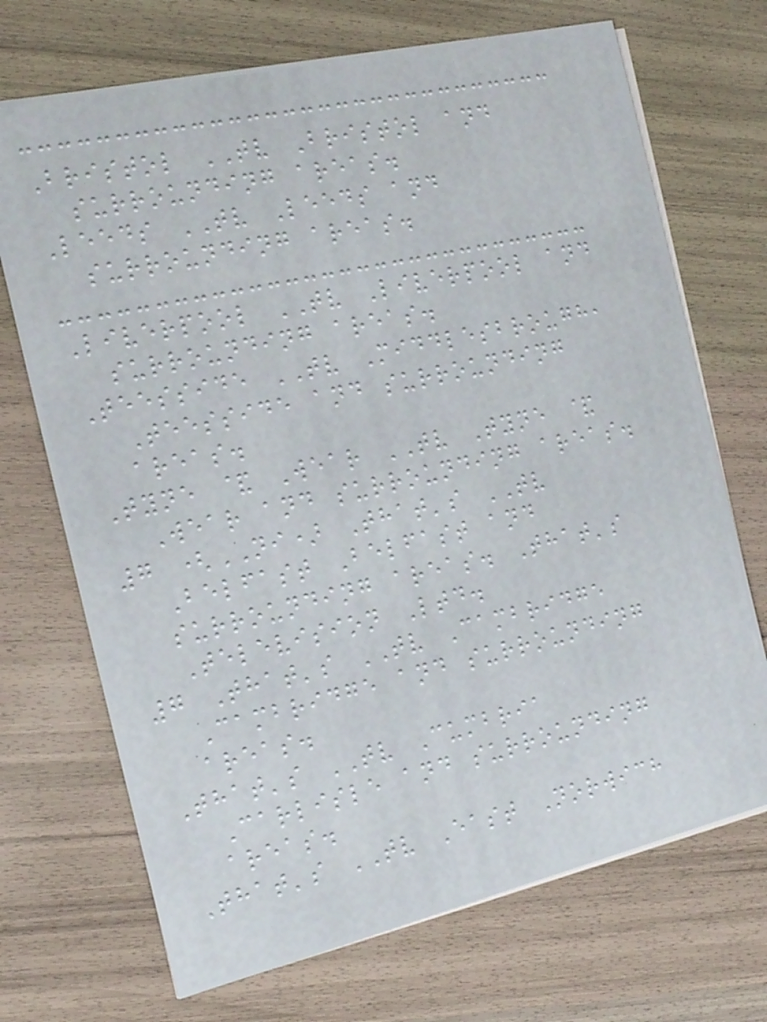Bristol TV Bristol and
surrounding areas.
Leeds TV Leeds and
surrounding areas.
Liverpool TV Liverpool and
surrounding areas.
Teesside TV Middlesbrough,
Teesside and surrounding
areas.
Tyne & Wear TV Tyne &
Wear and surrounding areas.
7 (NI) That's TV
Belfast Belfast and
surrounding areas. That's
Television Ltd.
7 That's TV Cambridge
Cambridge and surrounding
areas.
That's TV Cumbria
Carlisle and surrounding
areas.
That's TV East Norwich
